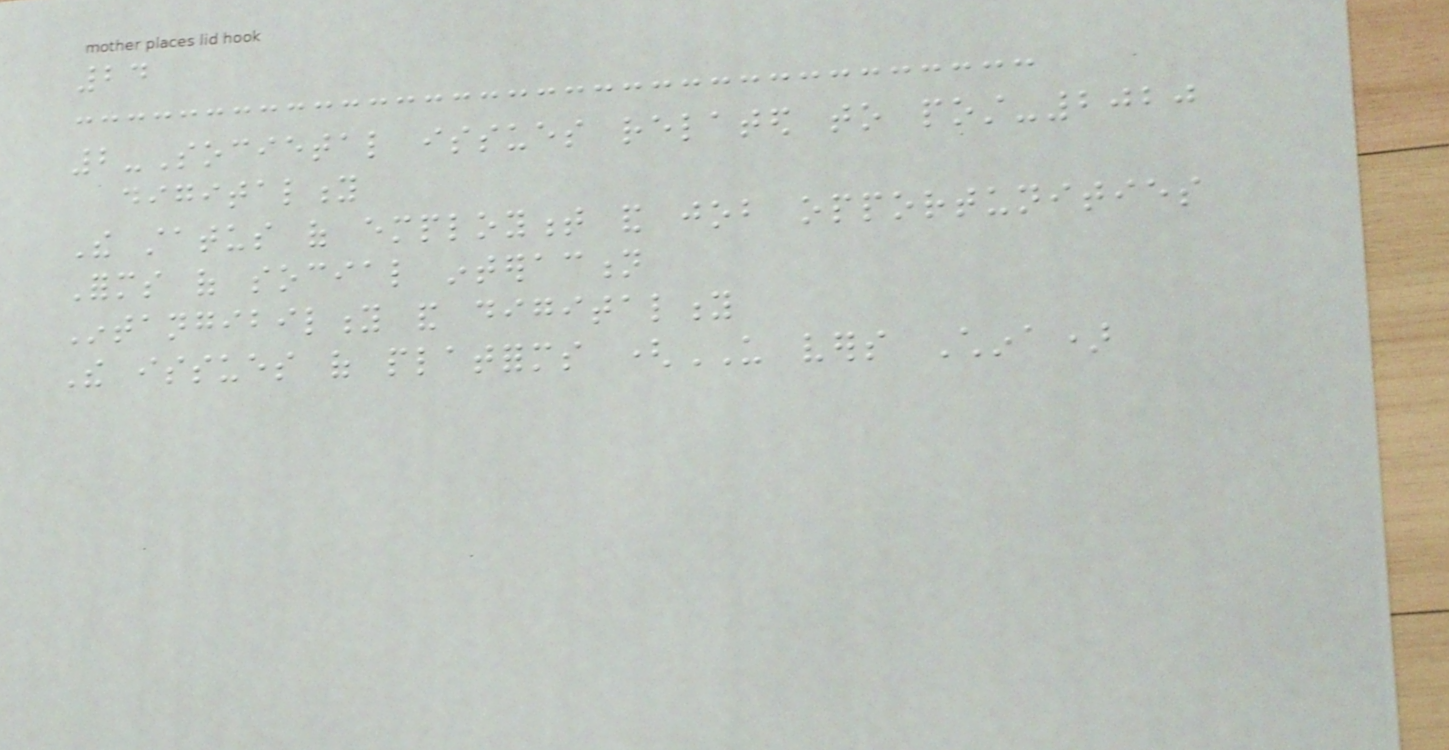24
2-Societal issues related to post-2020
digitality
The status of employment and job opportunities
Forms of social interaction
Intangibility and digitality
The issues of platforms (US vers China)
